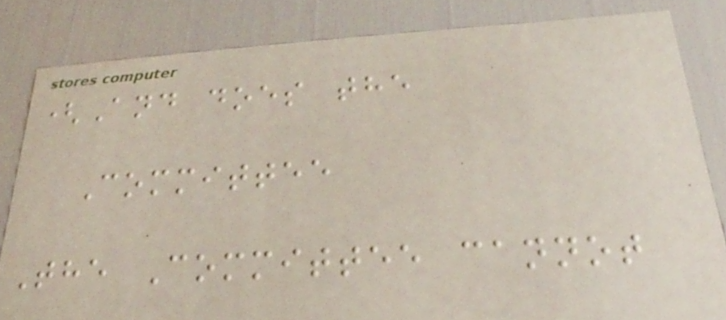(And does the
Committee
The Committee cannot
